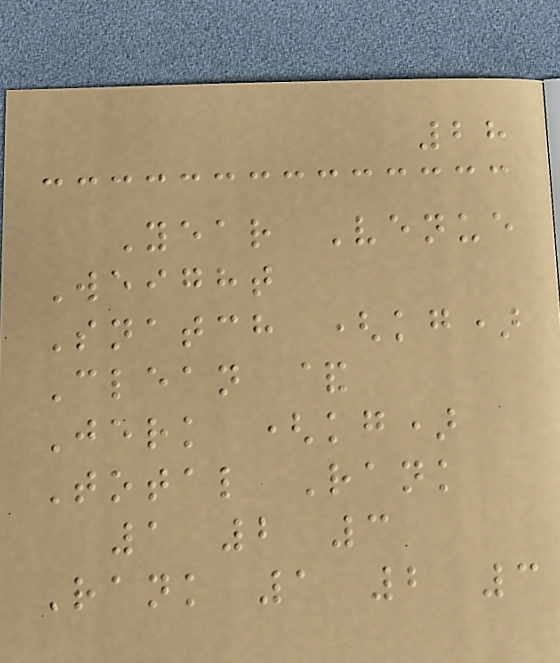28
Year Venue
Weight
Snatch (kg)
Clean &
Jerk (kg)
Total Rank
1 2 3
Rank 1 2 3
